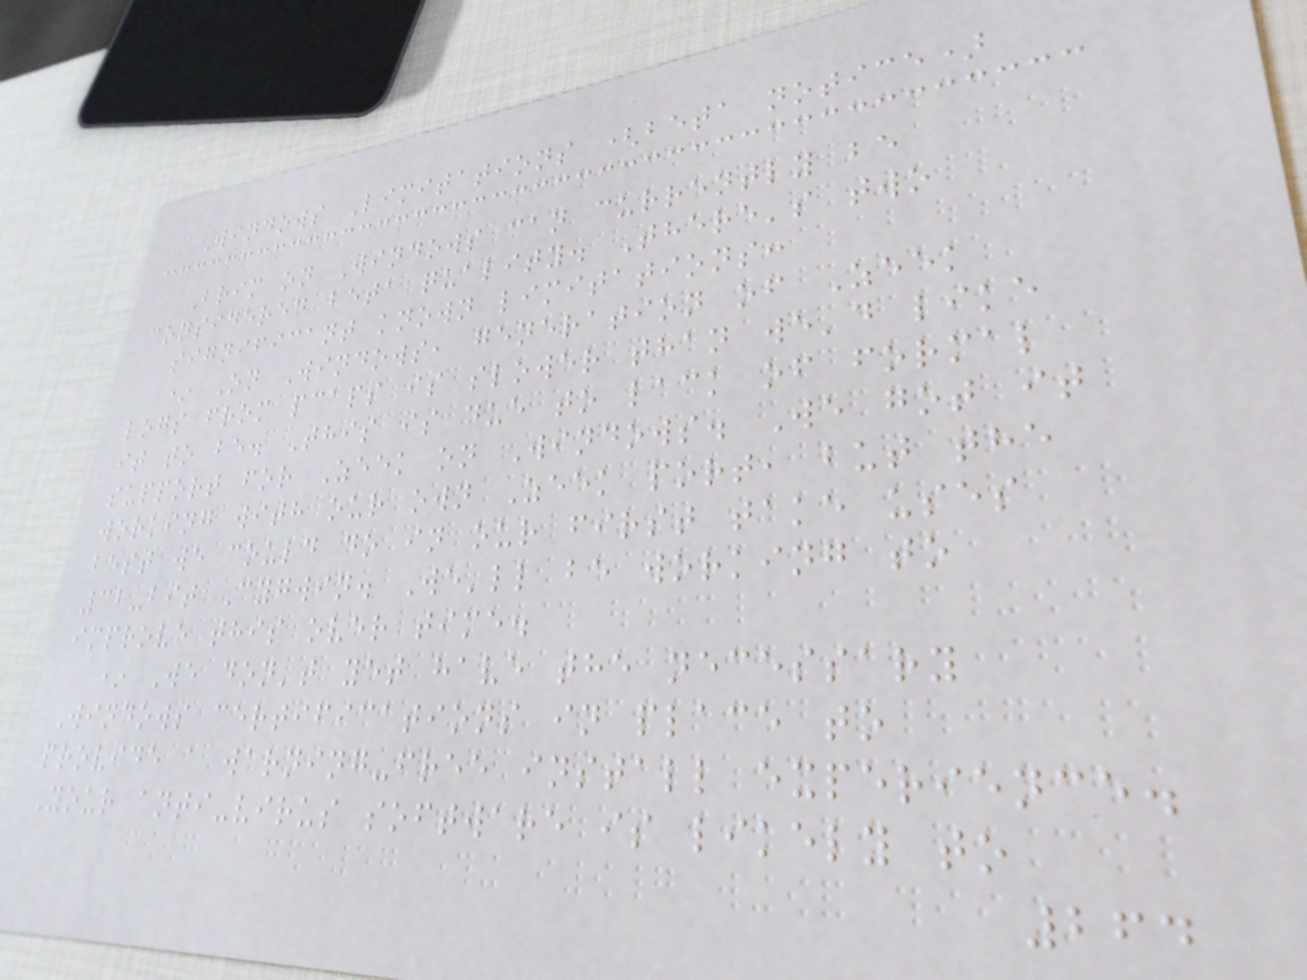Windows Limitations (beta notice)
Brim on Windows can currently be
considered beta quality. There's two
significant known limitations:
* On Windows, generation of Zeek
logs from pcaps is slower than we'd like
it to be. This is due to lack of formal
support for Zeek on Windows. We got it
working with our own Zeek port, but the
best we could do in our first take uses
32-bit Cygwin. We'll be working to
improve this over time.
* We don't yet have the necessary
Windows certifications in place to
provide a warning-free install experience.
Your anti-virus software is likely to
264
